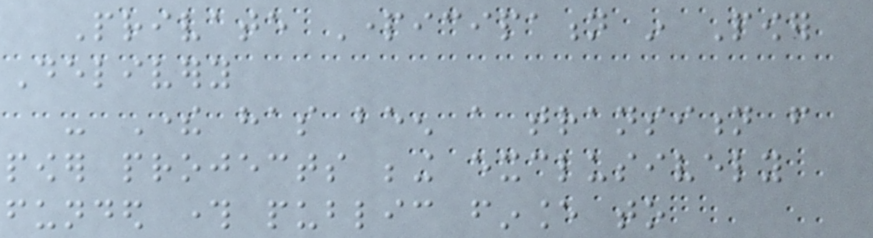Private Participation in Power
Delivery
- There has been a transition from
power projects being exclusively
funded through public finance to
